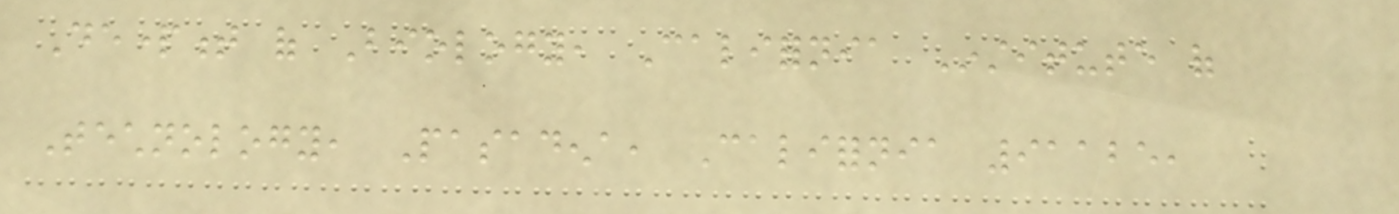Department of Biology, California Institute of
Technology, Pasadena, California 91125,
